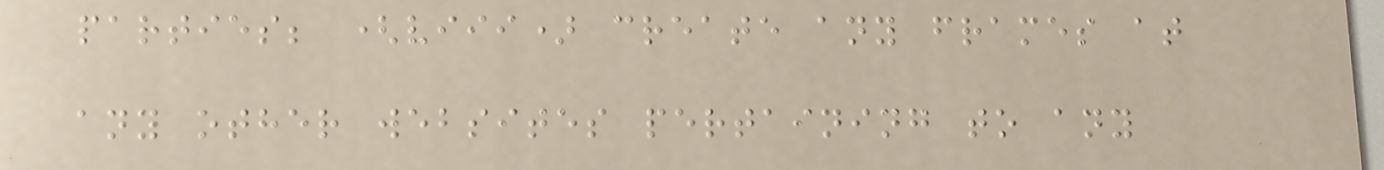parties; (viii) create any frames at
any other websites pertaining to any
